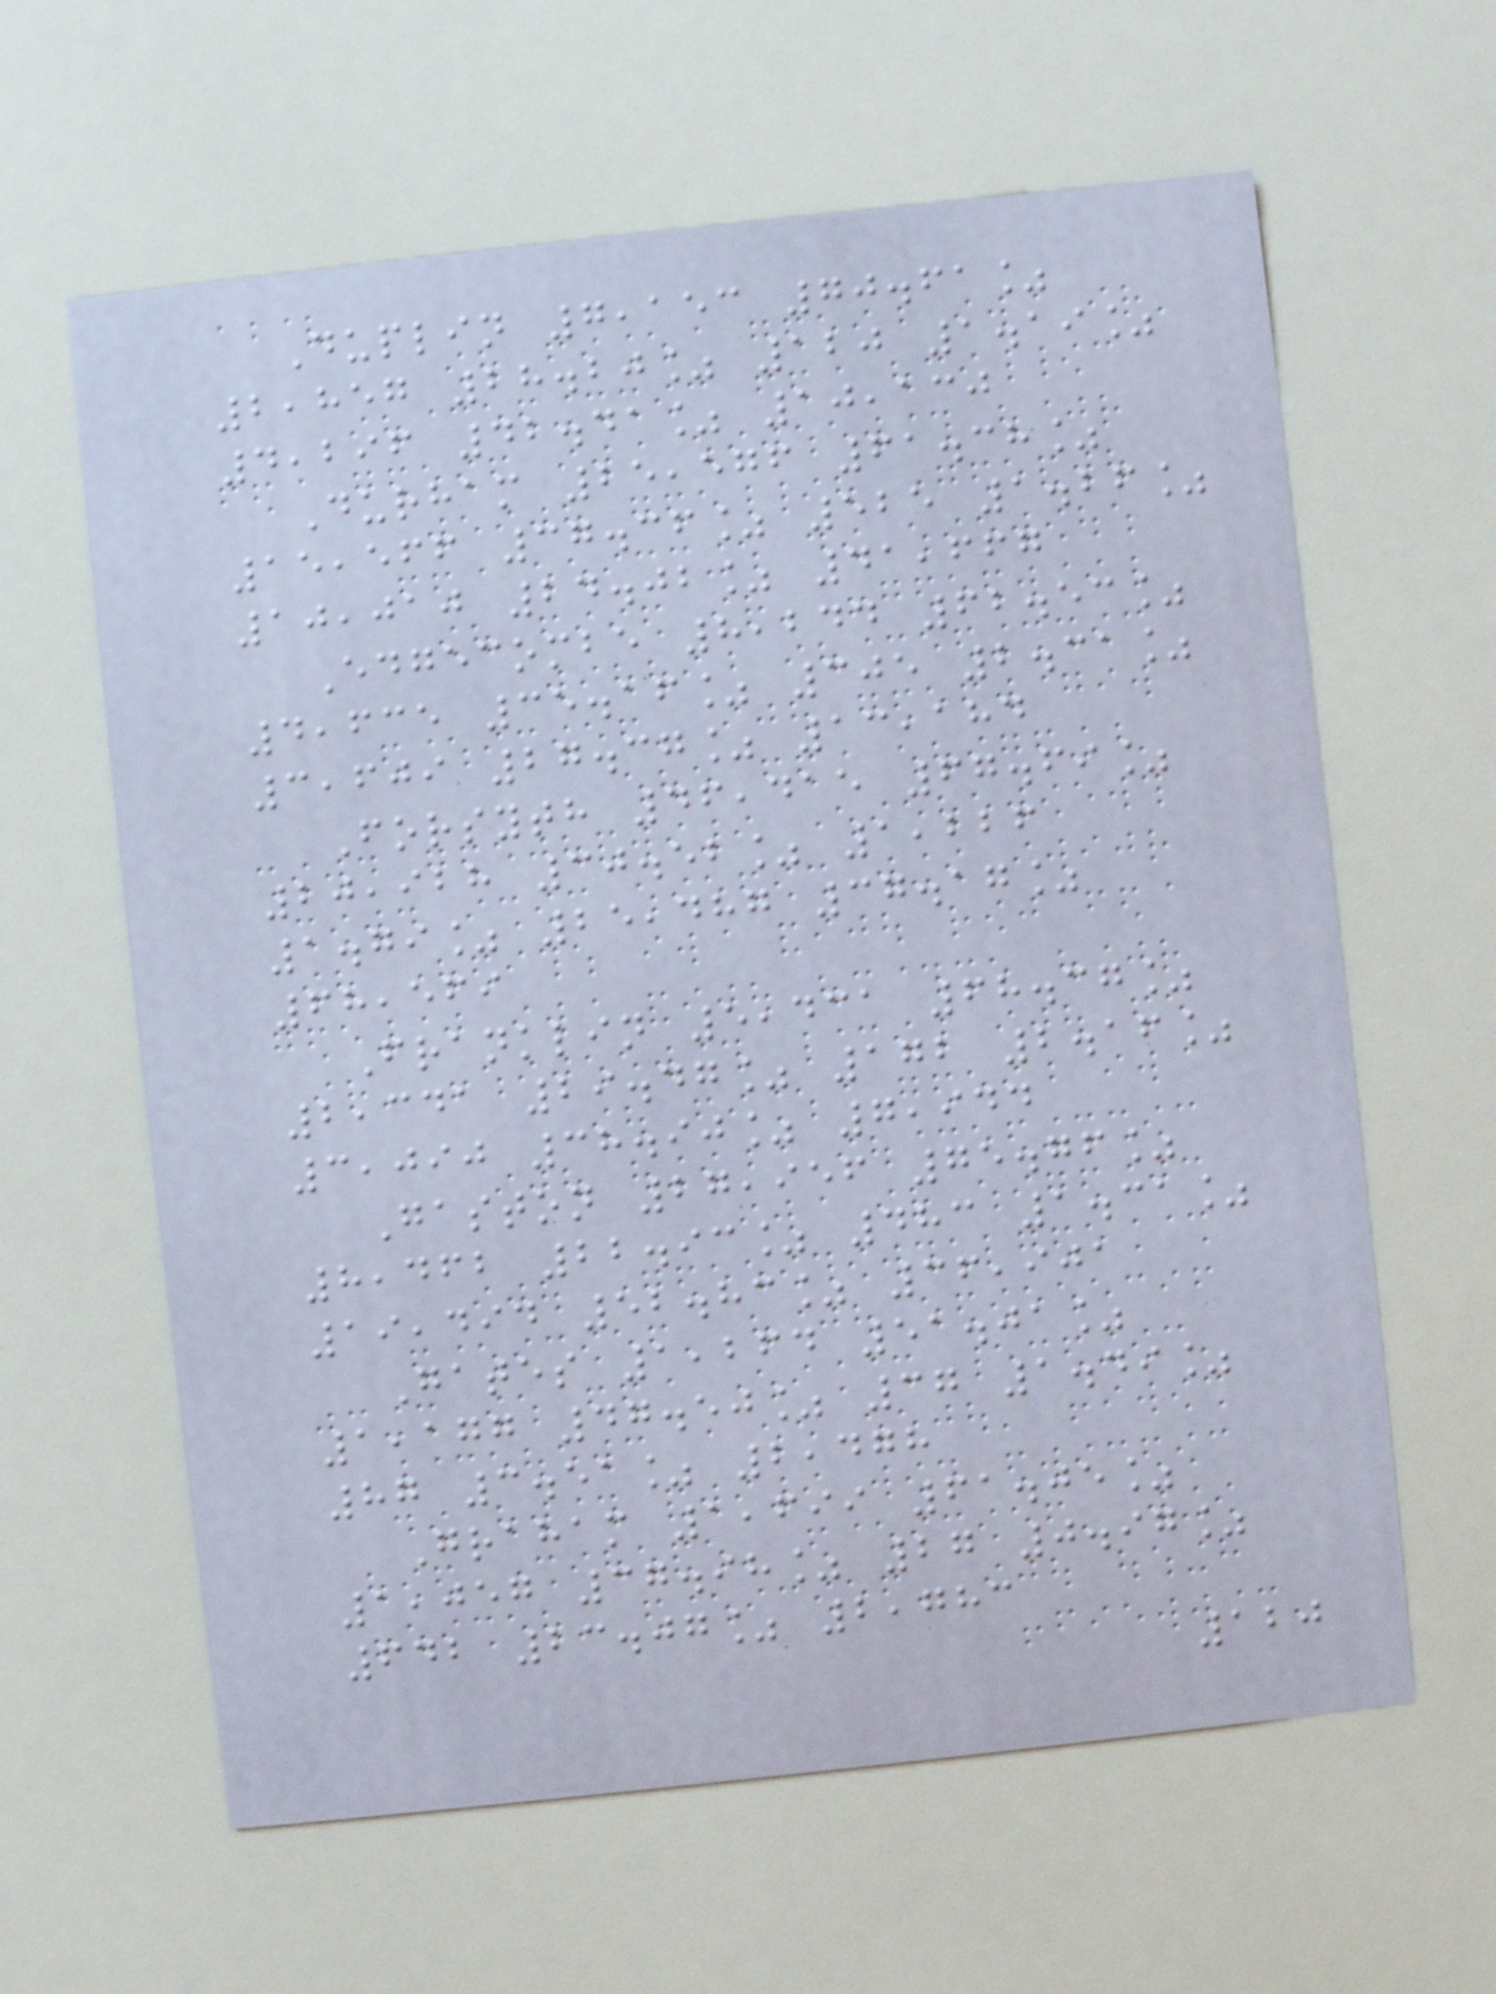Duplin 7,153 70.61%
2,857 28.20% 120 1.19%
4,296 42.41% 10,130
Durham 25,576 61.38%
15,566 37.36% 525 1.26%
10,010 24.02% 41,667
Edgecombe 8,244 62.53%
4,635 35.16% 305 2.31%
3,609 27.37% 13,184
Forsyth 46,415 67.69%
20,928 30.52% 1,226
1.79% 25,487 37.17%
68,569
Franklin 5,431 68.37%
2,341 29.47% 172 2.16%
3,090 38.90% 7,944
Gaston 27,956 75.76%
8,462 22.93% 483 1.31%
19,494 52.83% 36,901
Gates 1,264 51.01%
1,177 47.50% 37 1.49%
87 3.51% 2,478
Graham 1,699 61.05%
1,057 37.98% 27 0.97%
642 23.07% 2,783
120
